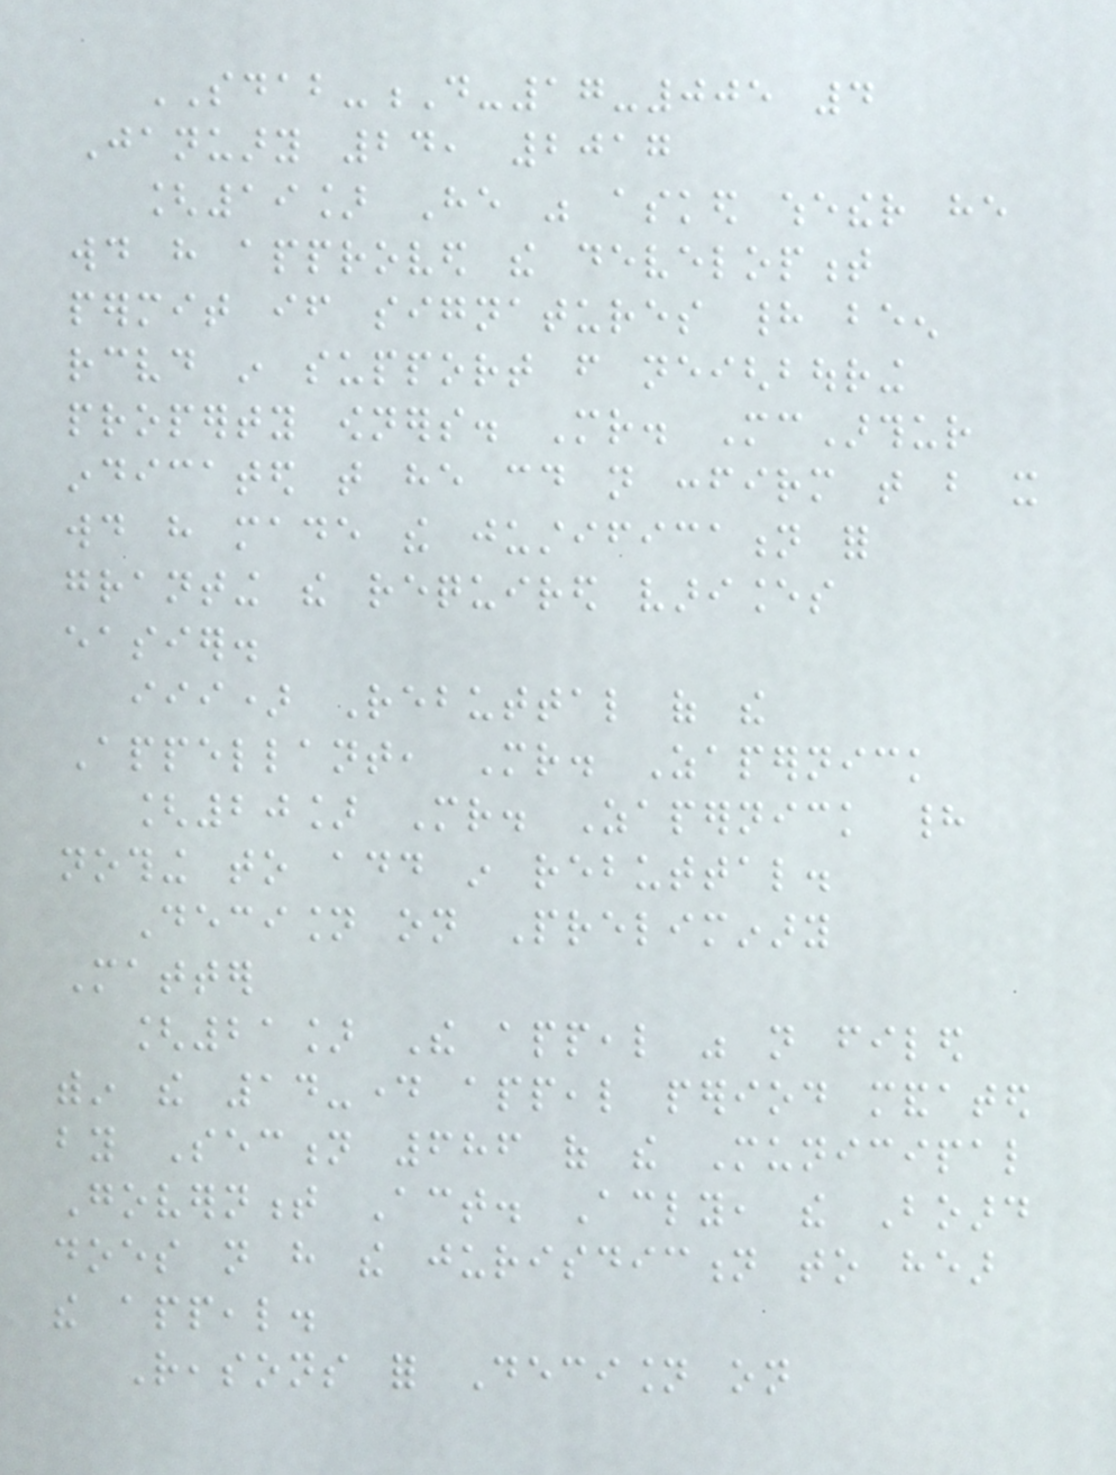SDAB-D-17-005 4
January 24, 2017
[19] He was asked whether he
would have approved the development
permit if signatures had been
received in support from neighbouring
property owners. Mr. McArthur
indicated that he could not confirm that but it
would have made the justification for
granting the required variances
easier.
iii) Rebuttal of the
Appellant, Mr. Zapernick
[20] Mr. Zapernick had
nothing to add in rebuttal.
Decision on Preliminary
Matter
[21] The appeal was not filed
within the 14-day appeal period mandated
by Section 686 of the Municipal
Government Act. Accordingly, the Board
does not have the jurisdiction to hear
the appeal.
Reasons for Decision on
